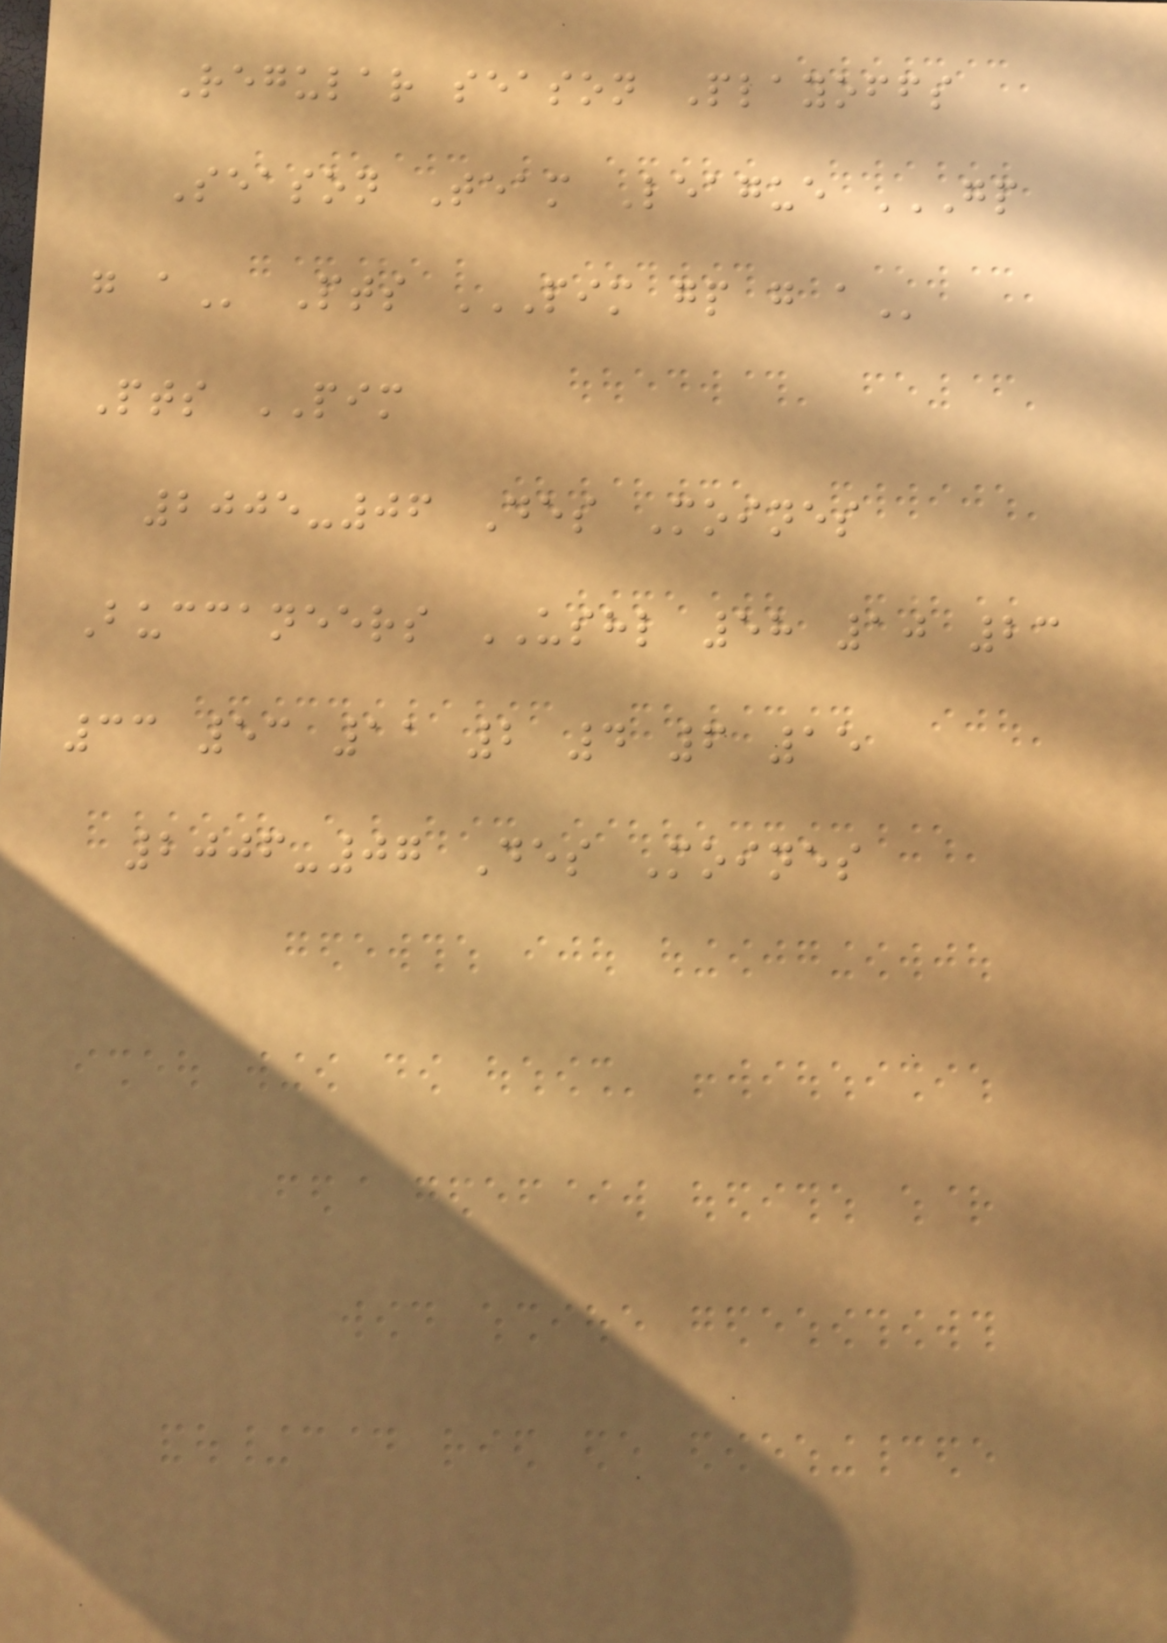Regular season Playoffs
Season Team League GP
G A Pts PIM GP G A
Pts PIM
2005-06 Des Moines
Buccaneers USHL 58 10 23
33 53 11 2 4 6 15
2006-07 Des Moines
